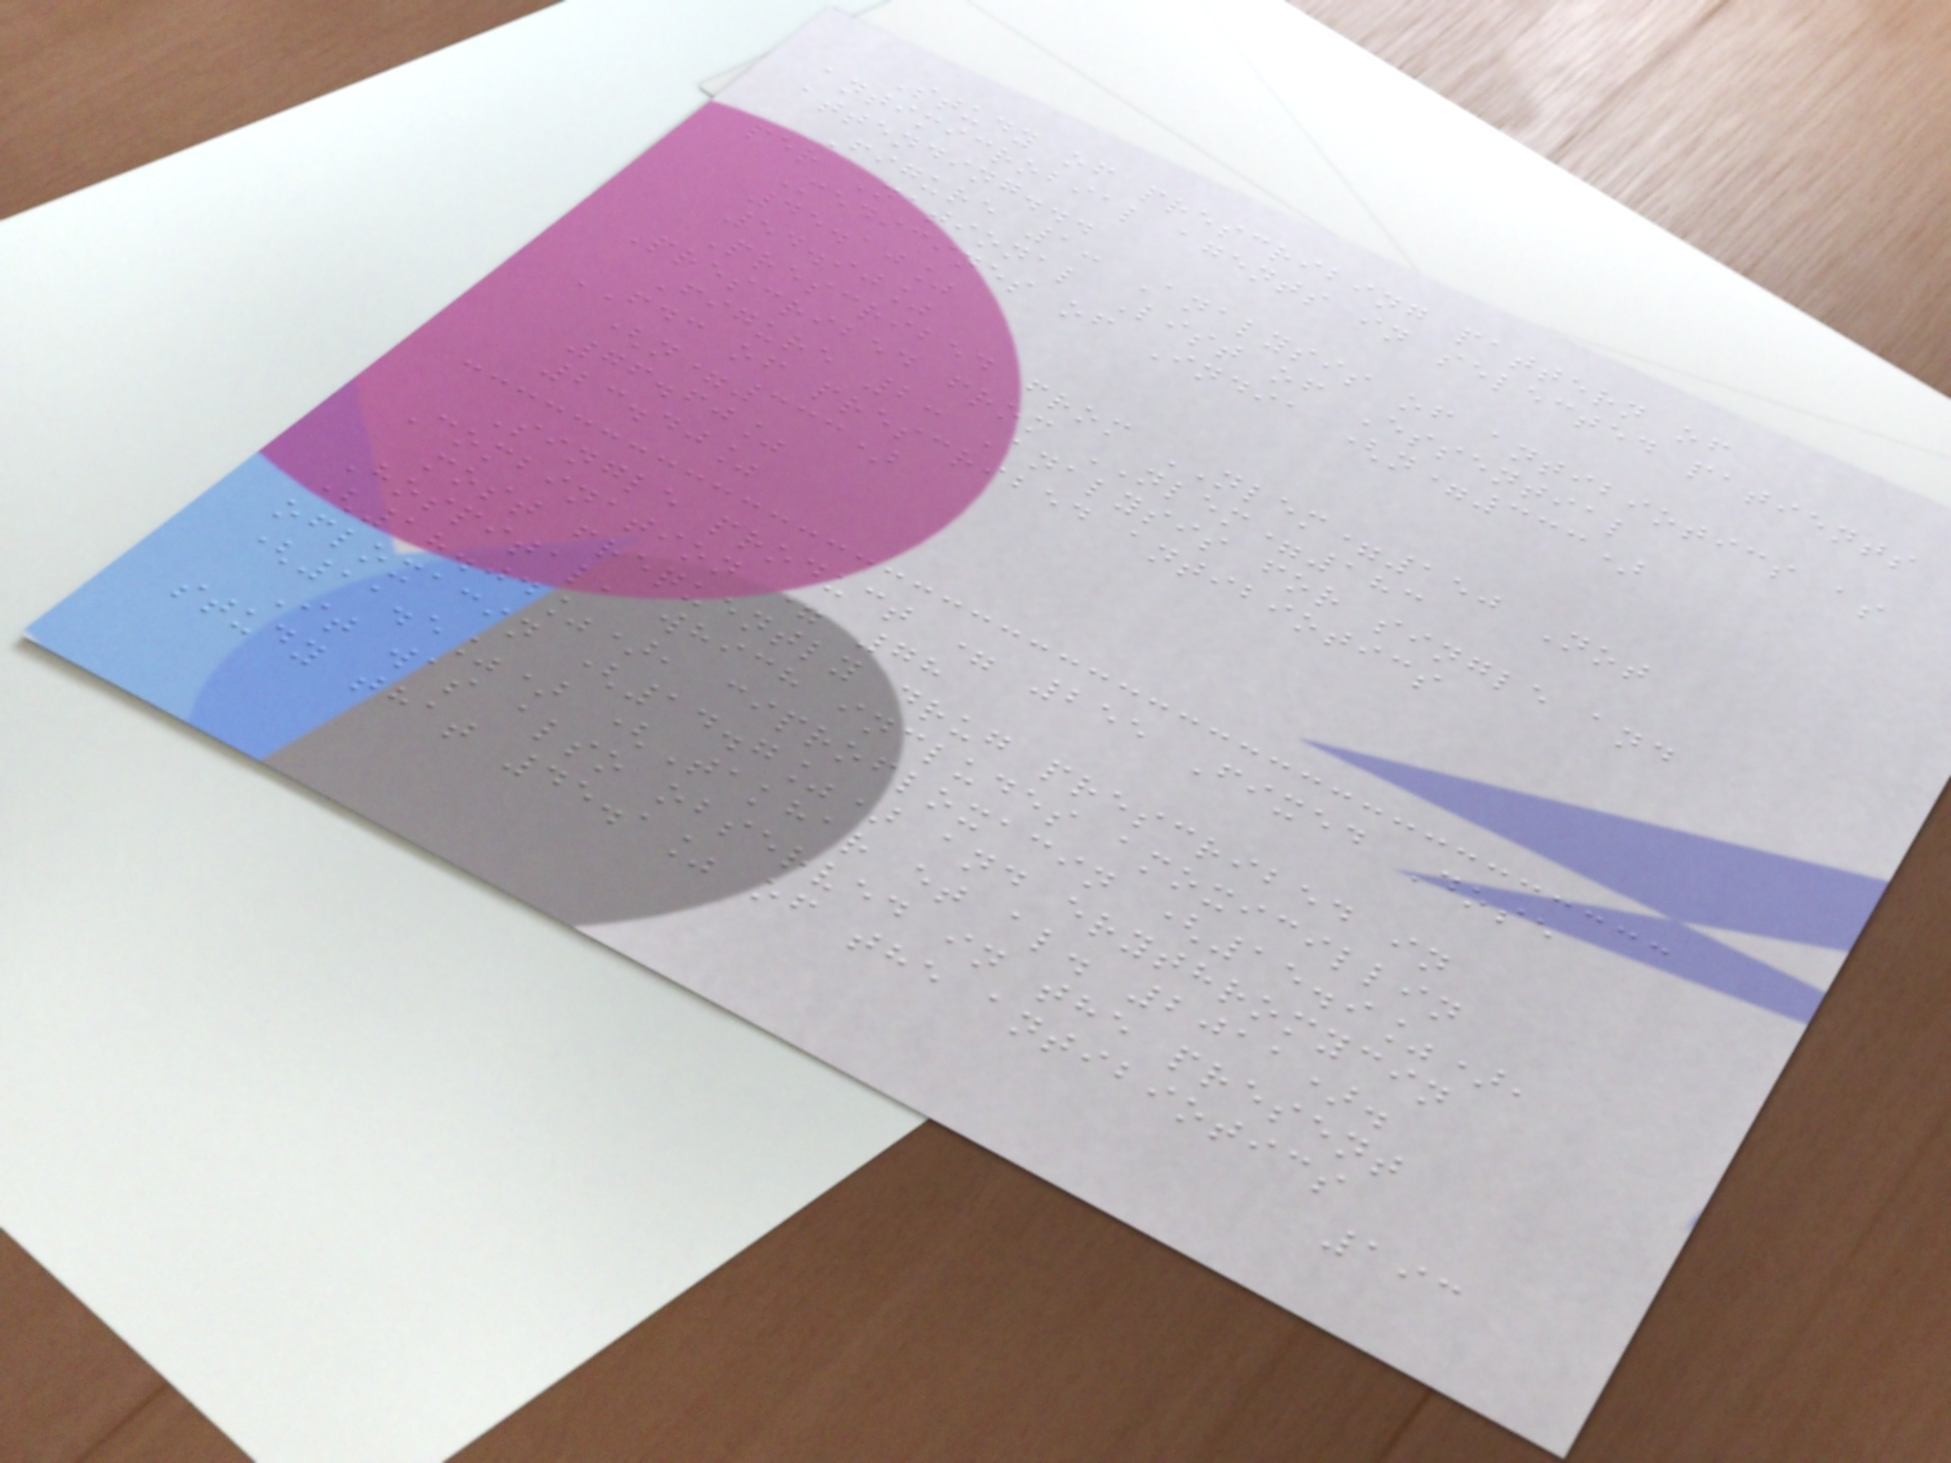Study of prescribing pattern of
antimicrobial agents in selected patients
attending...
Figure 1: Analysis of antibiotics as
per National List of Essential
Medicines of India (n=333)
45.10%
54.90%
Prescribed from NLEM=150 Not
Prescribed from NLEM=183
Figure 2: Analysis for single and
FDC of prescribed antibiotics
(n=333)
76.60%
23.40%
Single product = 255 Fixed Dose
Combination = 78
most frequently drug prescribed in
Hospital, which includes amoxicillin
(18.04%), ciprofloxacin (15.9%),
ofloxacin (14.7%) and erythromycin
(11.5%) (Takhar et al. 2011).
It was also observed in the present
study that 45.1% of the antibiotics
193
